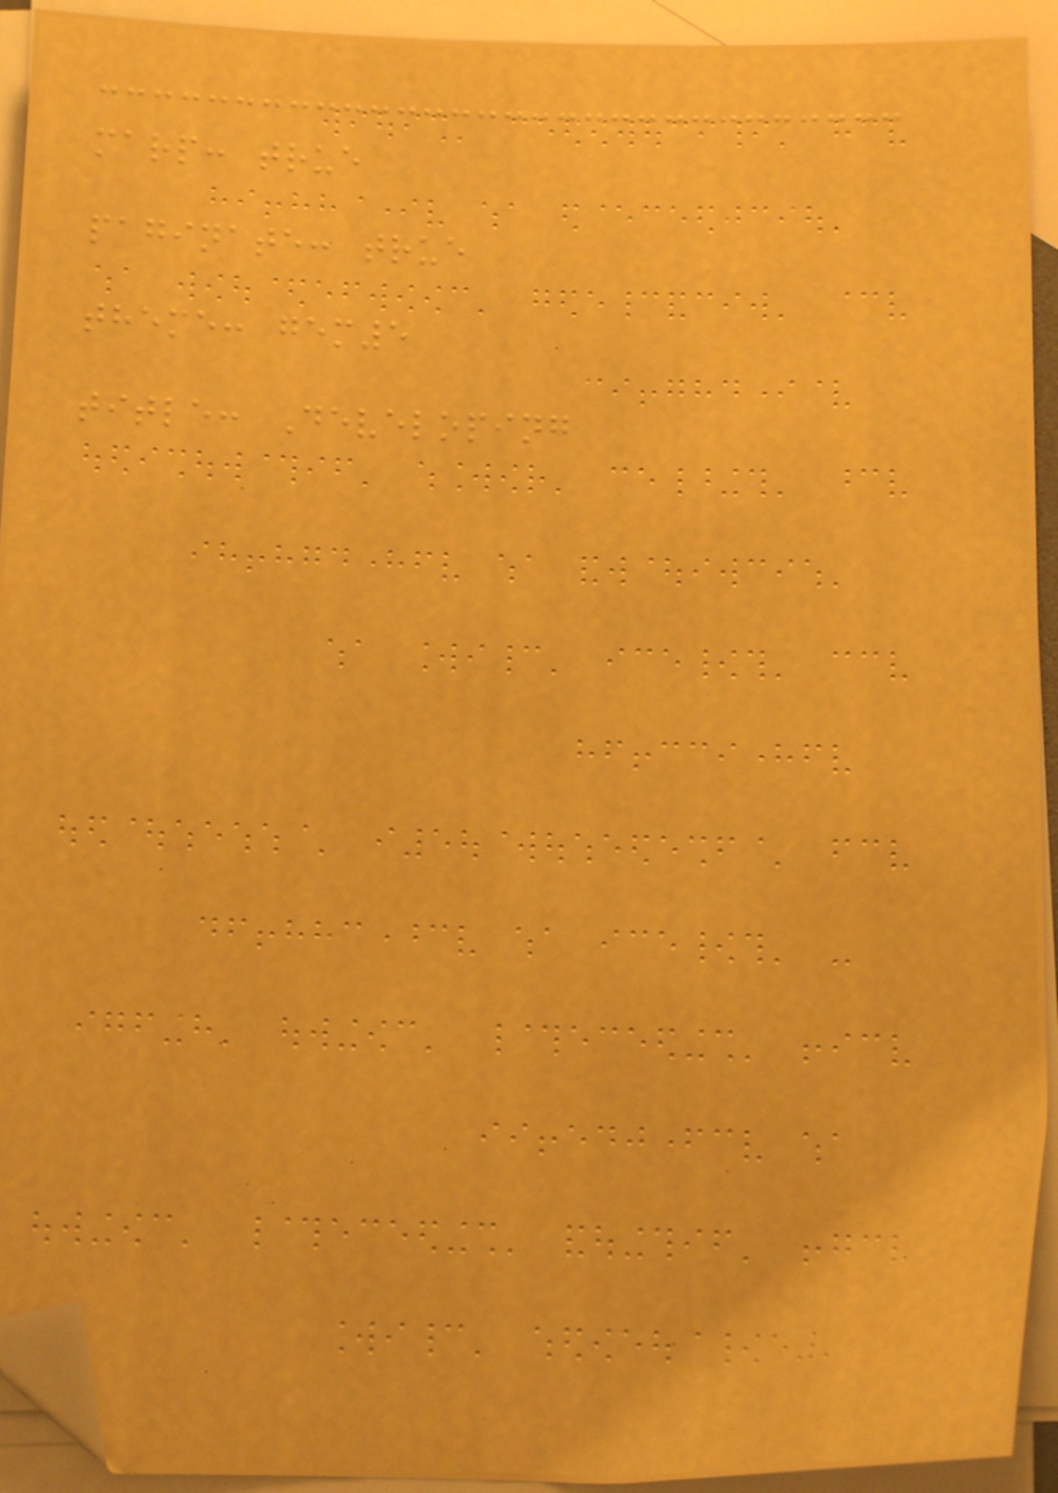marp: true
paginate: true
theme: gem5
title: Developing
